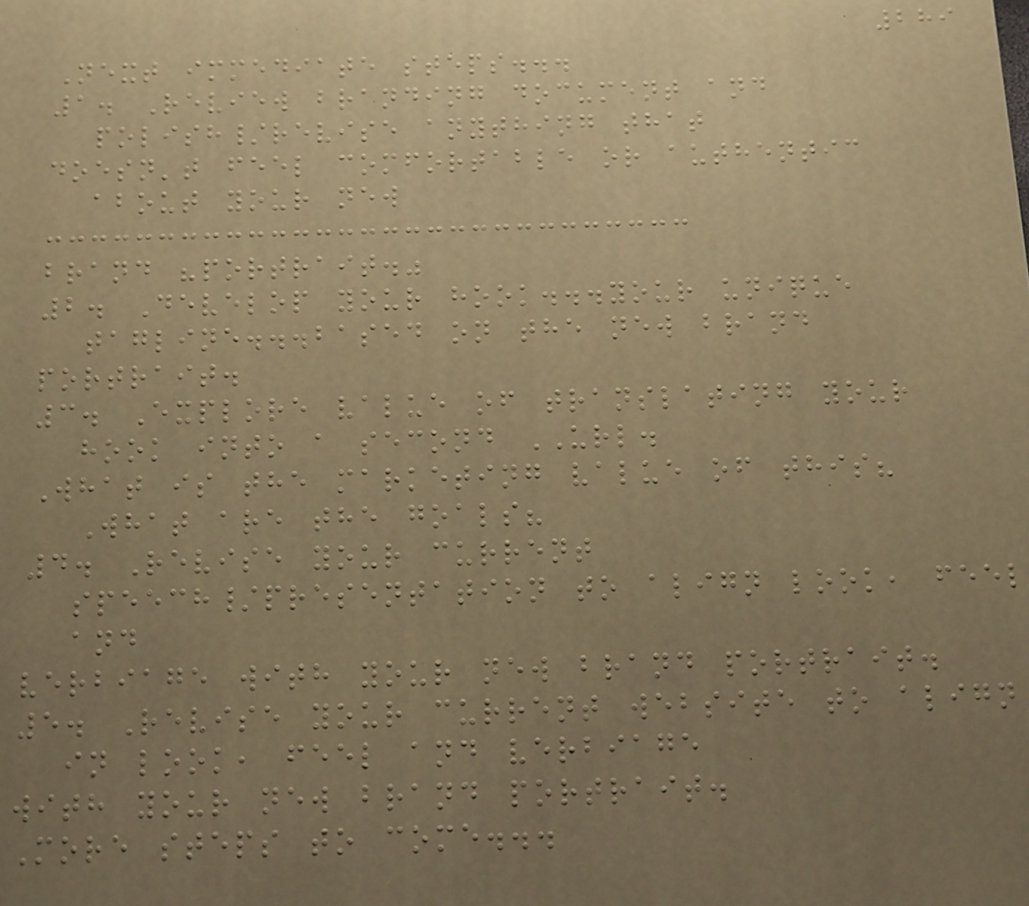289
Next immediate steps...
1. Review branding document and
polish/revise anything that
doesn't feel comfortable or authentic
about your new
brand "portrait."
2. Develop your hook...your unique
tagline...based on the new brand
portrait.
3. Explore value of translating your
hook into a second URL.
What is the marketing value of this?
What are the goals?
4. Revise your current
speech/presentation to align look, feel
and
verbiage with your new brand portrait.
5. Revise your current website to align
in look, feel and verbiage
with your new brand portrait.
More steps to come...
